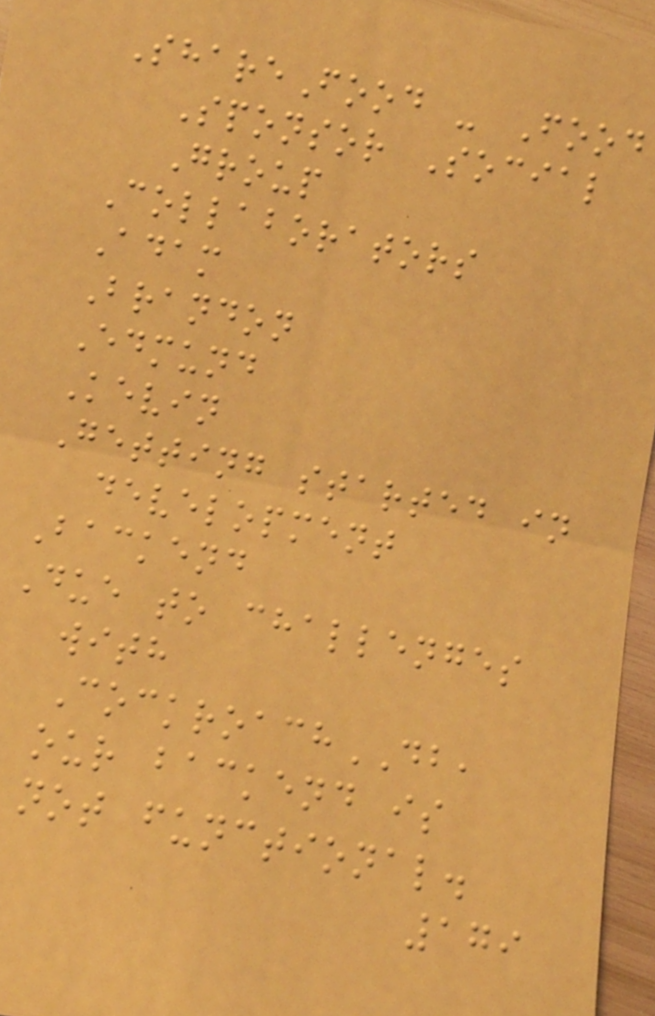ShareFood - Food
Sponsor Social
Group
Collaborators
Adam
Brandon
Edmund
Kevin
Getting started in
development
Backend
Due to challenges
with
CockroachDB,
our backend is
not functional.
179
